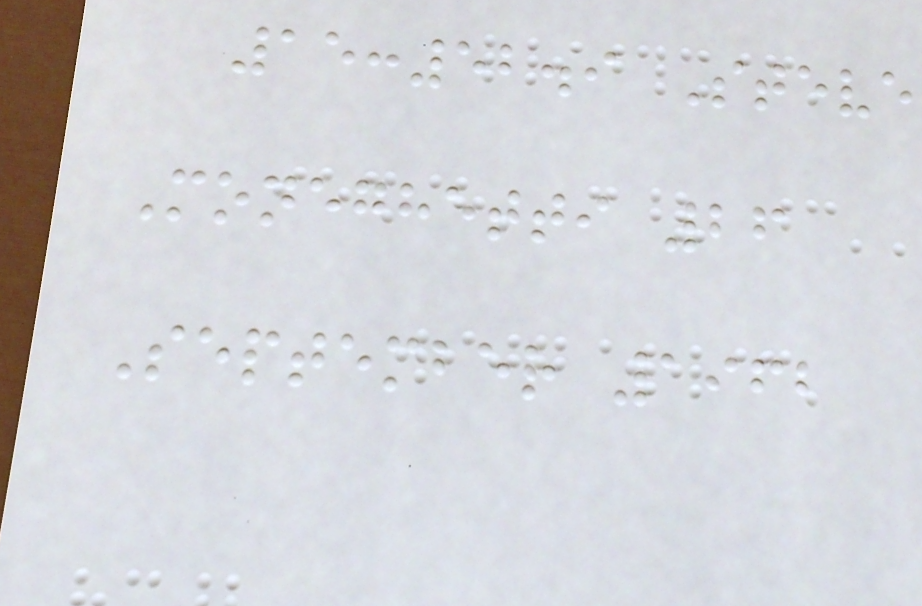15:52.9 Steve
Moneghetti 26
September 1962
